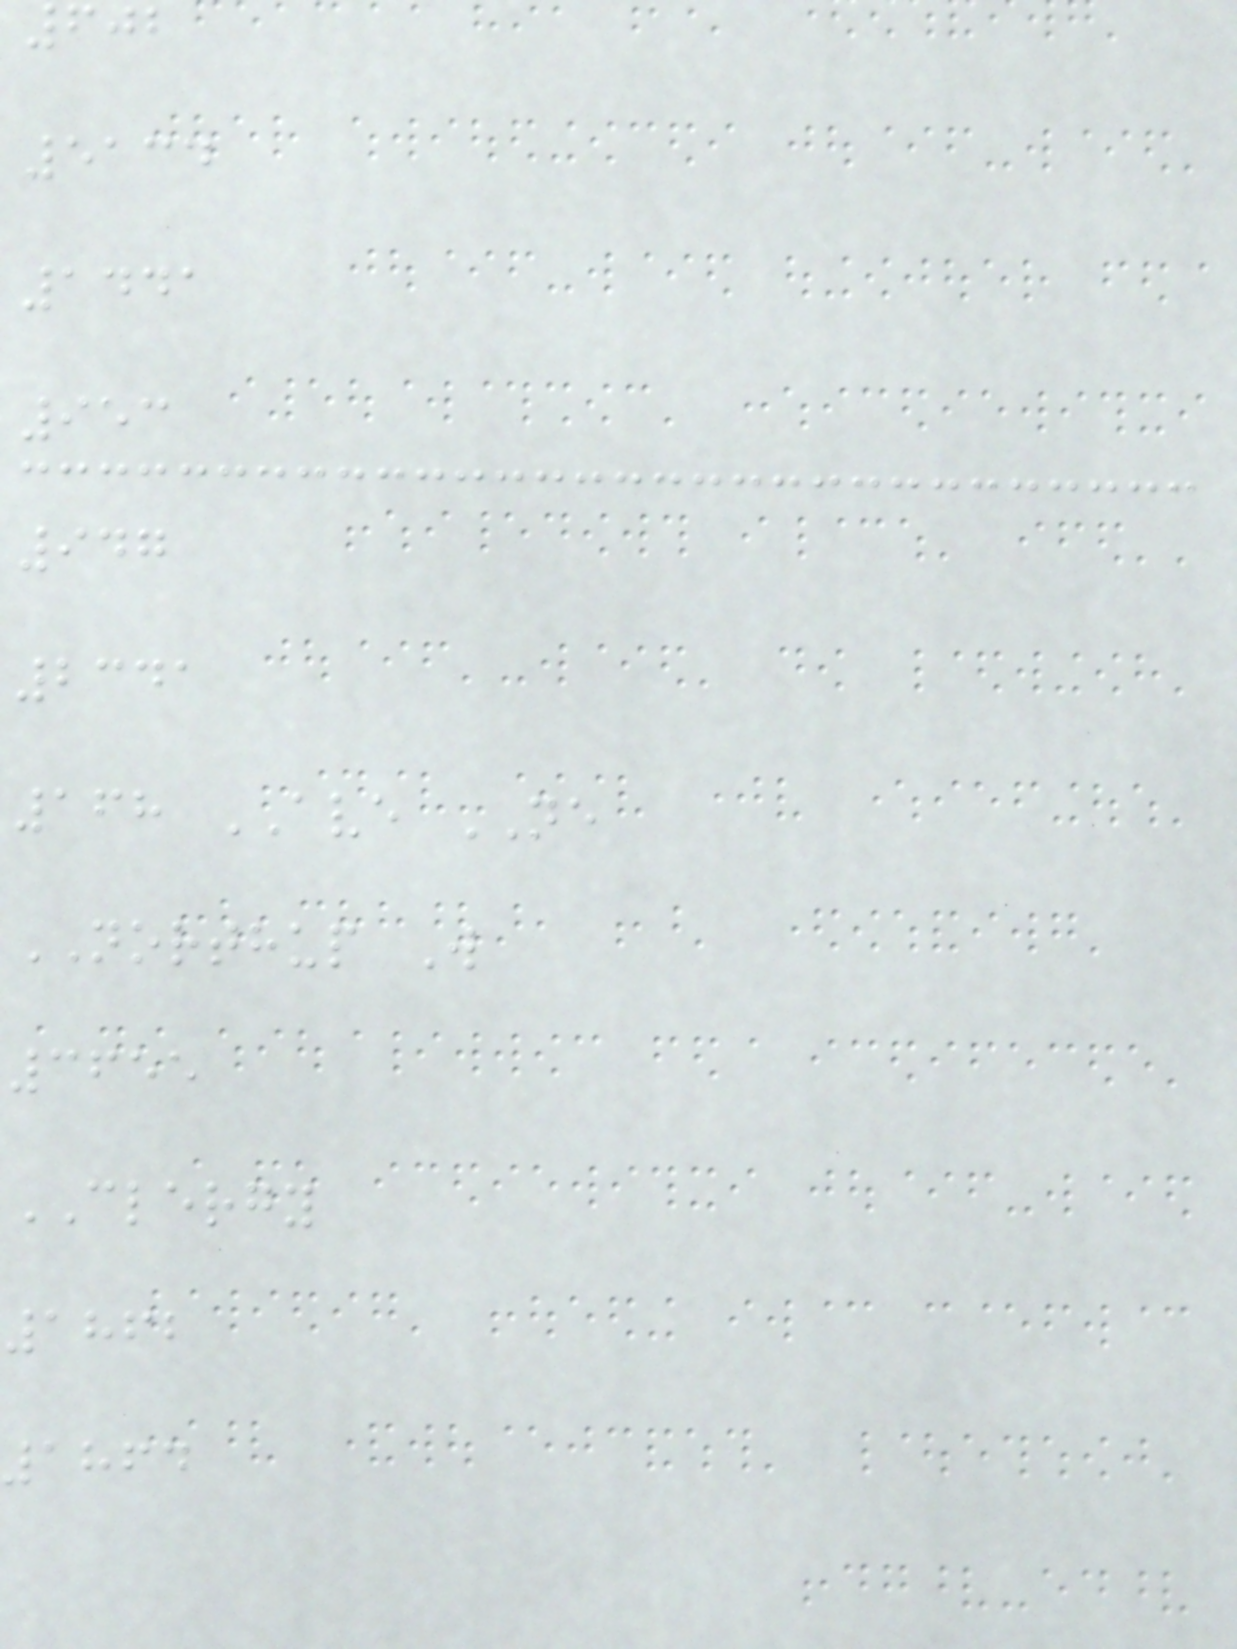602
5134
1441
953
947
2341
168 AVE NE
NORTHUP W
3655
CLERGY
1862
1864
